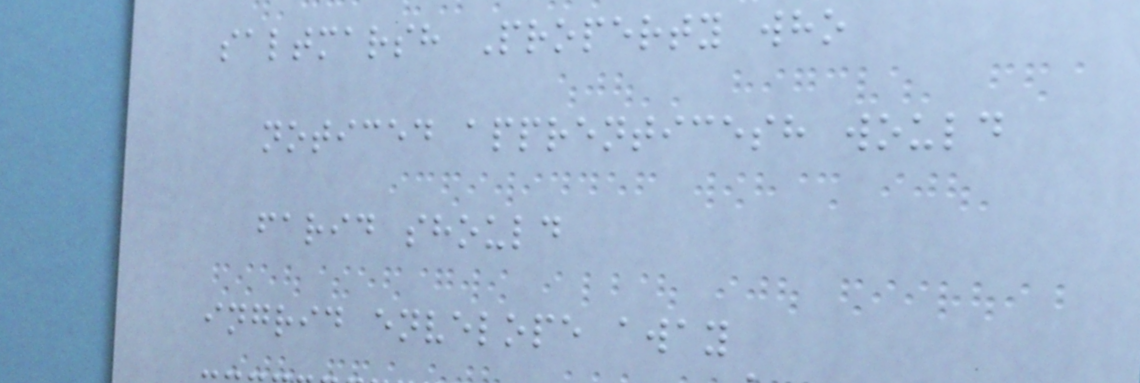saltmarsh Property who
noticed apprenticesh would
farid should
ingrid envelope away
